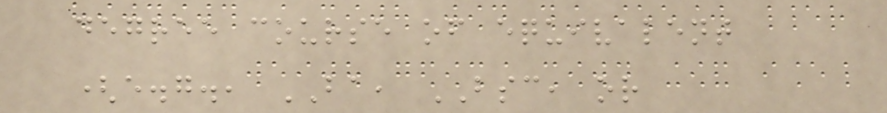degree course of equivalent
(e.g., BA, BSC, or
